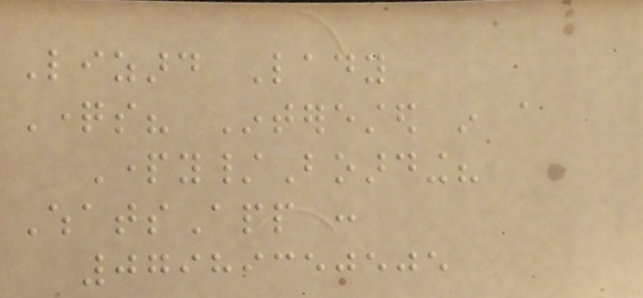Lizard Lady
Questions? Interested in a
Party/Boarding?
WhatsApp :
07989350505
